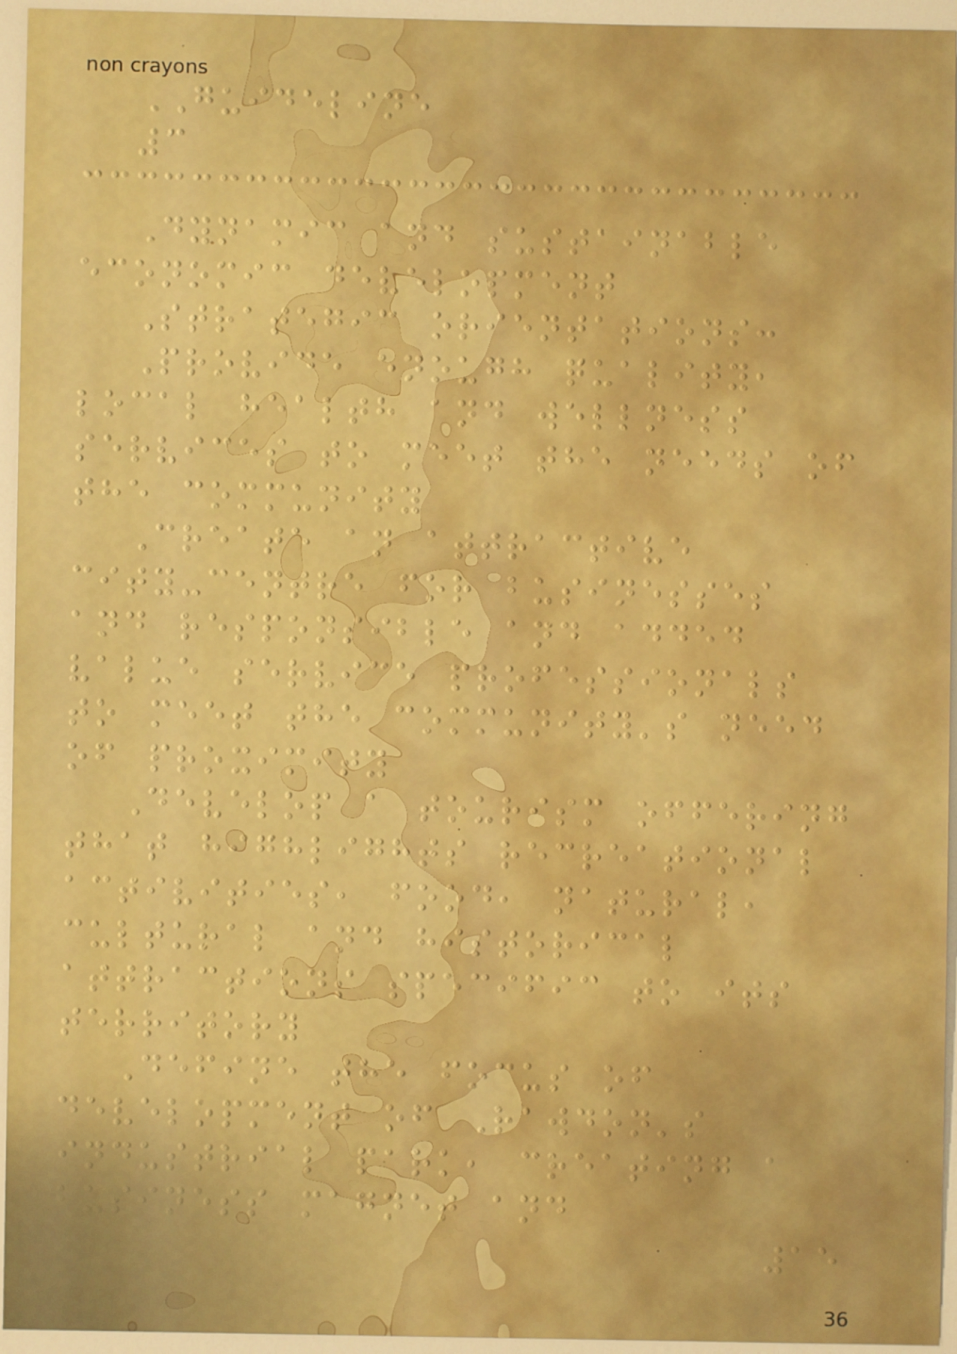GUIDELINE
3
Dynamic and sustainable
economic development
Strategic orientations:
Provide enough quality,
local health and wellness
services to meet the needs of
the community
Create an attractive
city-centre for businesses
and responsible and added
value service professionals
to meet the community's need
of proximity
Develop a tourism offering
that highlights recreational
activities, food, natural,
cultural and historical
attractions specific to its
territory
Define the focus of
development of Rawdon's
industrial park, creating a
business magnet and
15
